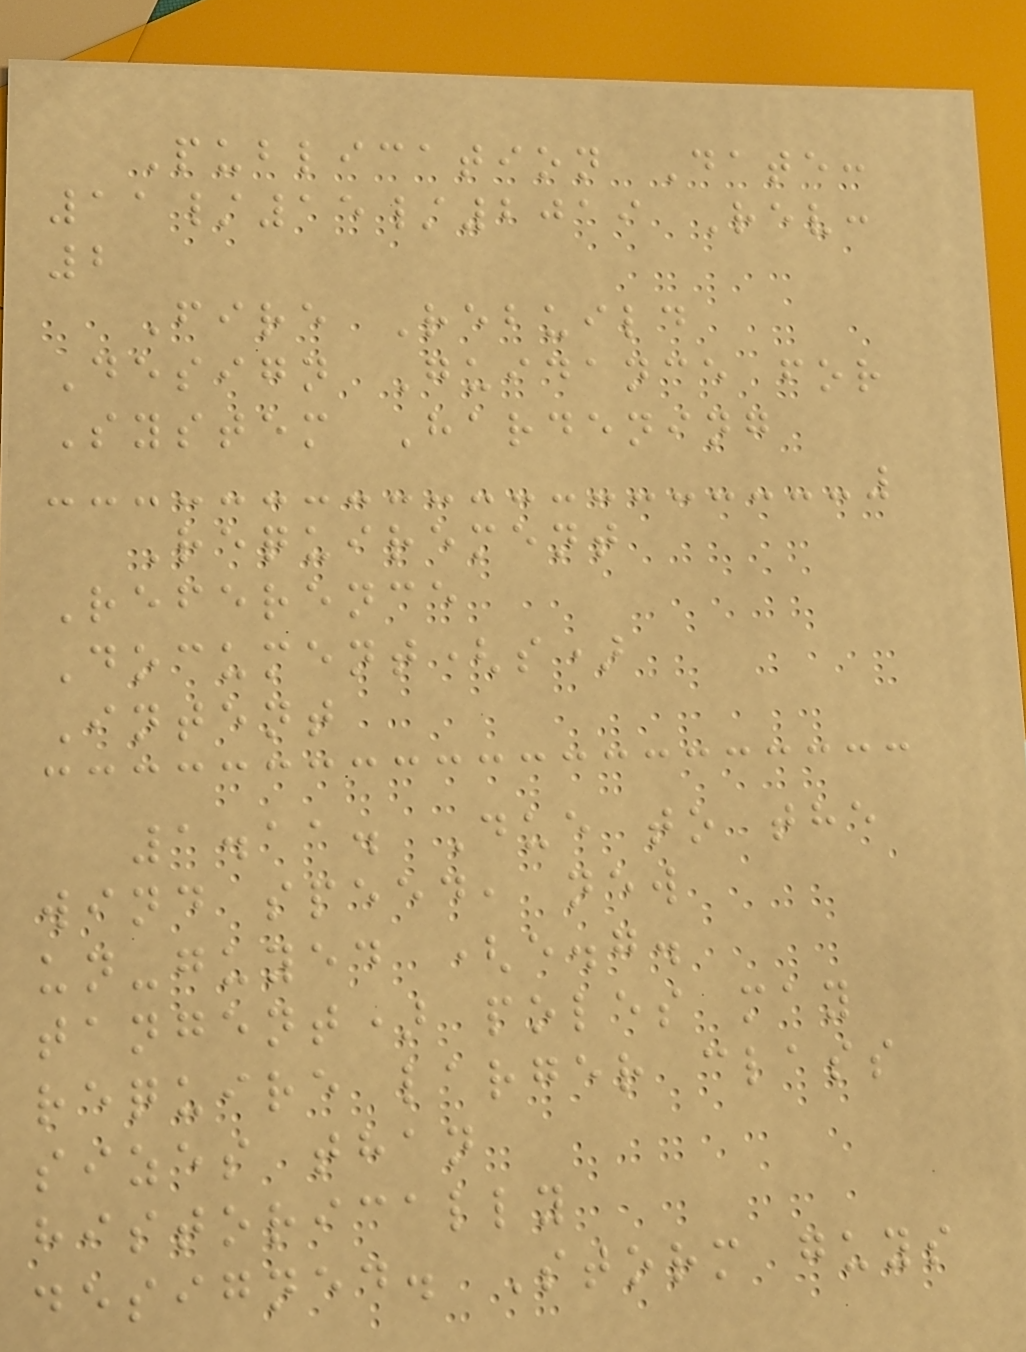Publication Date:
11/15/2019 Rev:
2
Fire Rebuild
Design Guidance for
System Hardening
Requirement
Reference
Document(s)
Intent
1.11. Due to the
wind speed, new
un-guyed (e.g.
tangent) poles may
require larger class
sizes than
historically
designed. Storm guys
